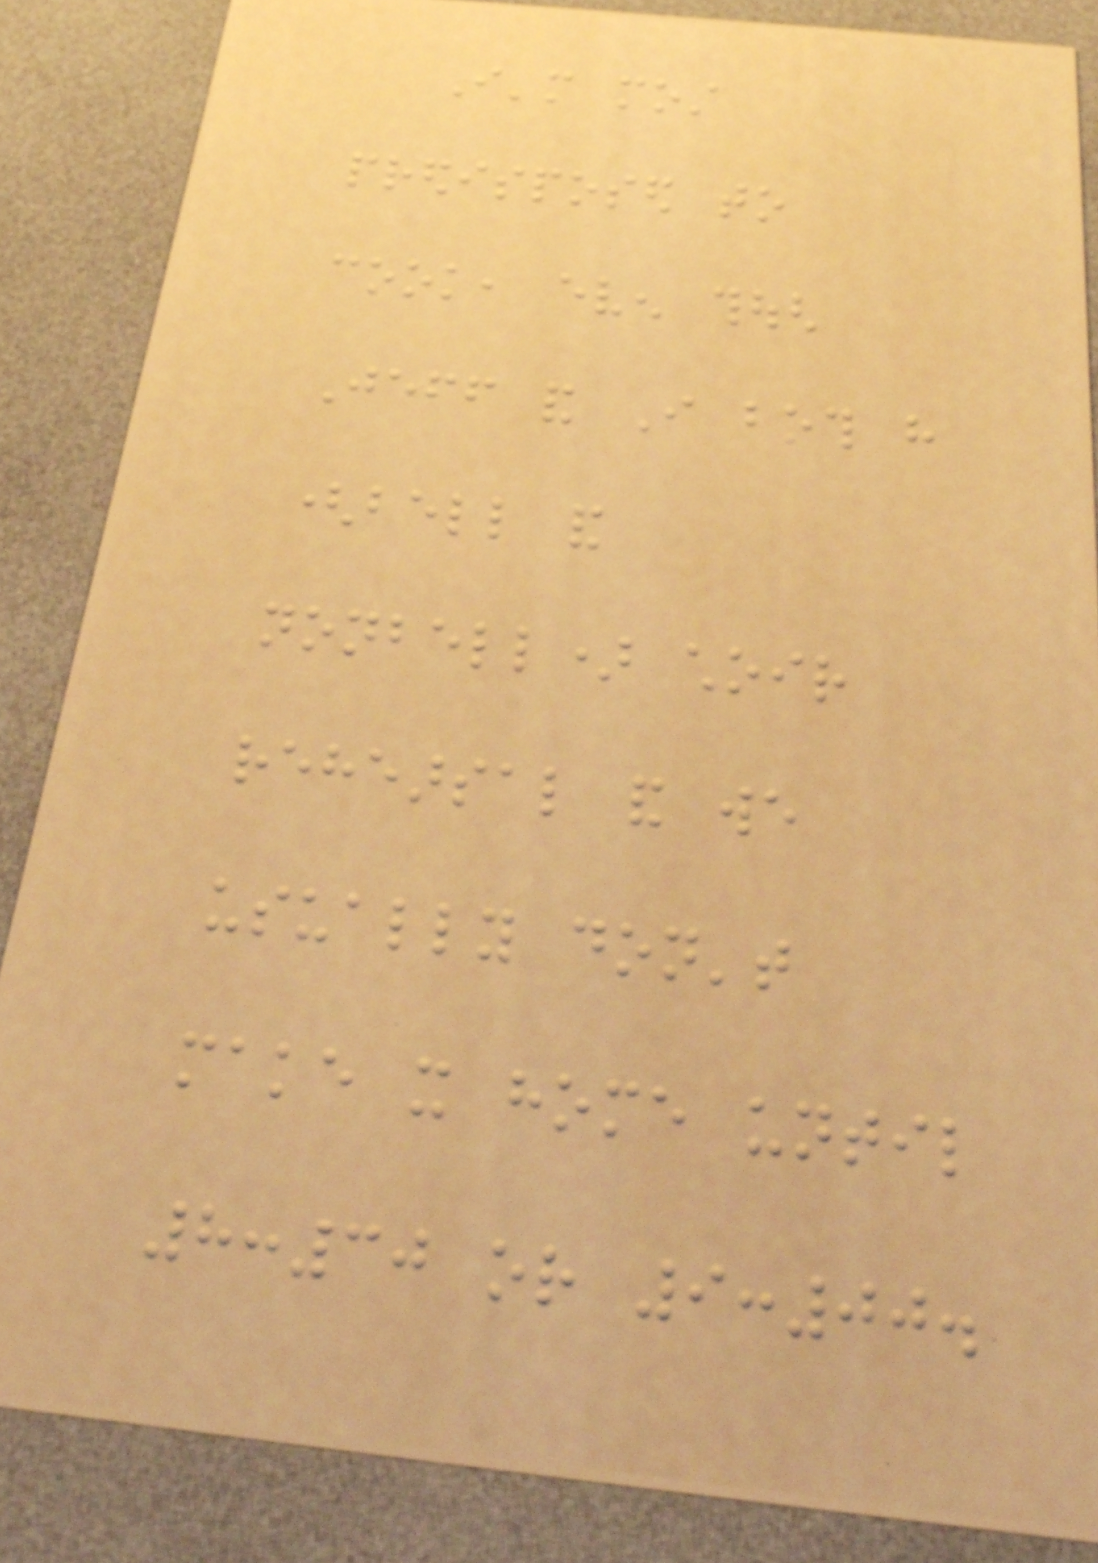I'm most
predisposed to
cook, even though
Jeff and I both have
(bell and
nonbell) choir
rehearsal and we
usually don't
make it home until
8:30 or 9:00.
